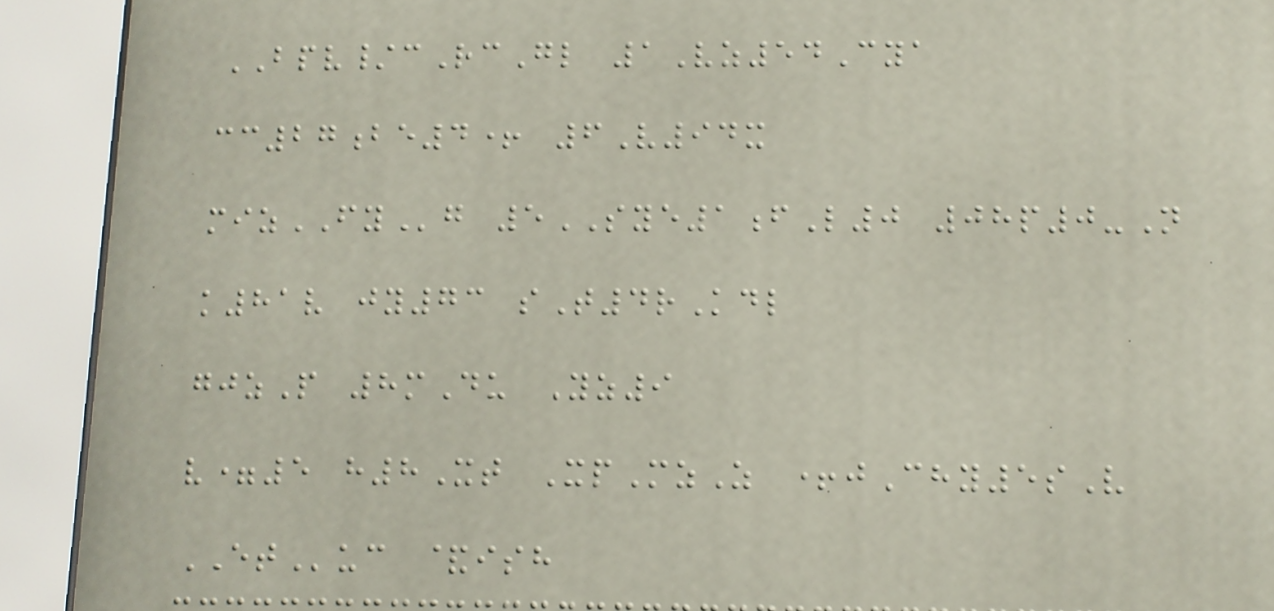BPV/cRcGl 1Vz54Cya
cc27be4+ 6V94x
mizFYg 5SYE1fL0 08p0-N
k81v jy73 sT4rKdl
gjzP 8mDu Yz9
v=5 h8Xt XpMzZ +jChy5sV
ETuc &ish
